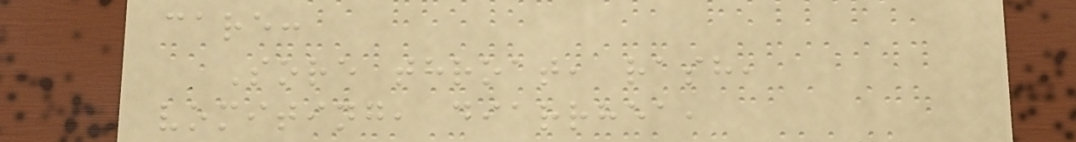care:
Sore throat, rash,
vomiting, diarrhea,
